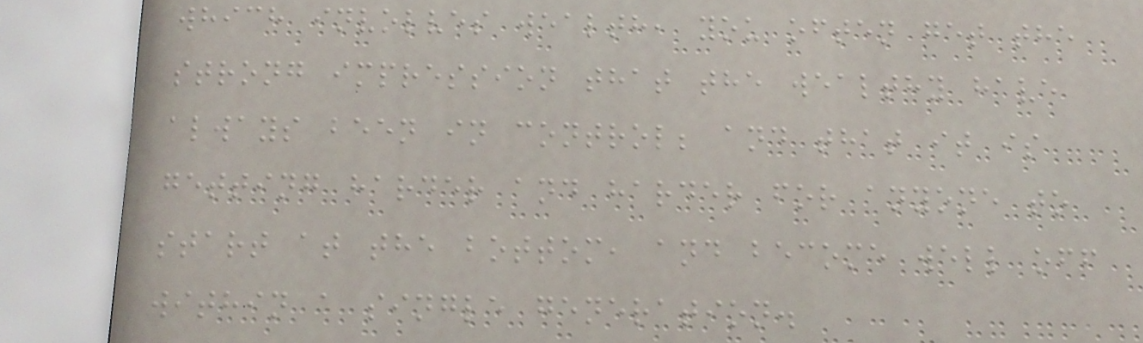which involves wealth, you often get the
strong impression that the wealthy have
always been in control; and that it is
getting harder and harder for anyone to
start at the bottom, and become well off
within a single generation.
